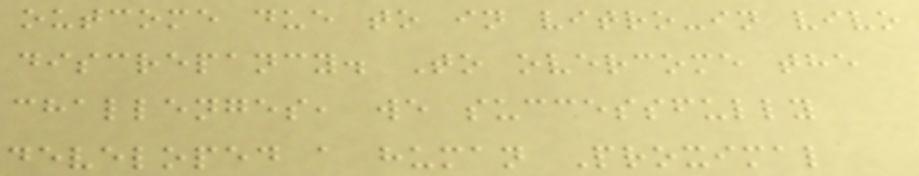outcome due to in vitro-in vivo
discrepancy. To overcome the
challenges, we successfully
developed a human Proximal
